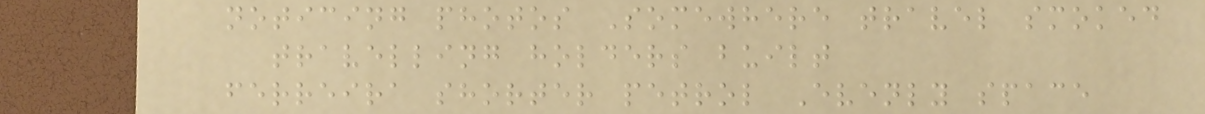noticing photos Somewhere travel smoked
travelling holders built
ferreira shorter petrol Evenly space
